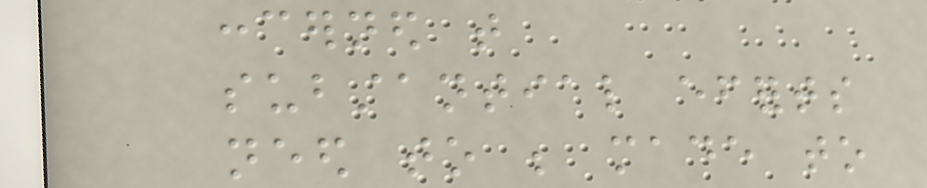concerned that
substantial efforts
need to be made to
